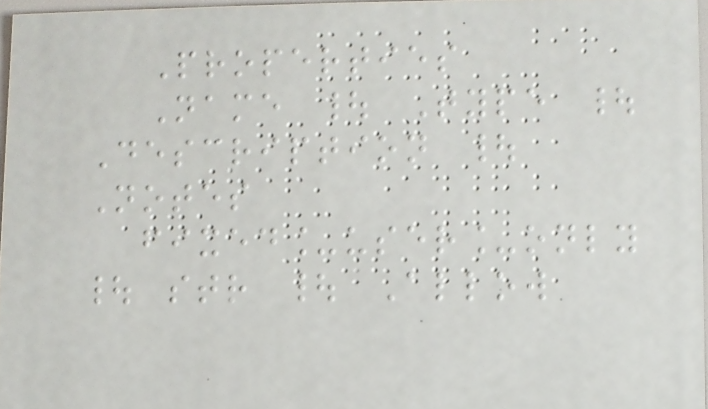Properties
Name | Type |
Description |
Notes
fixed_user_only
| str | Allow
